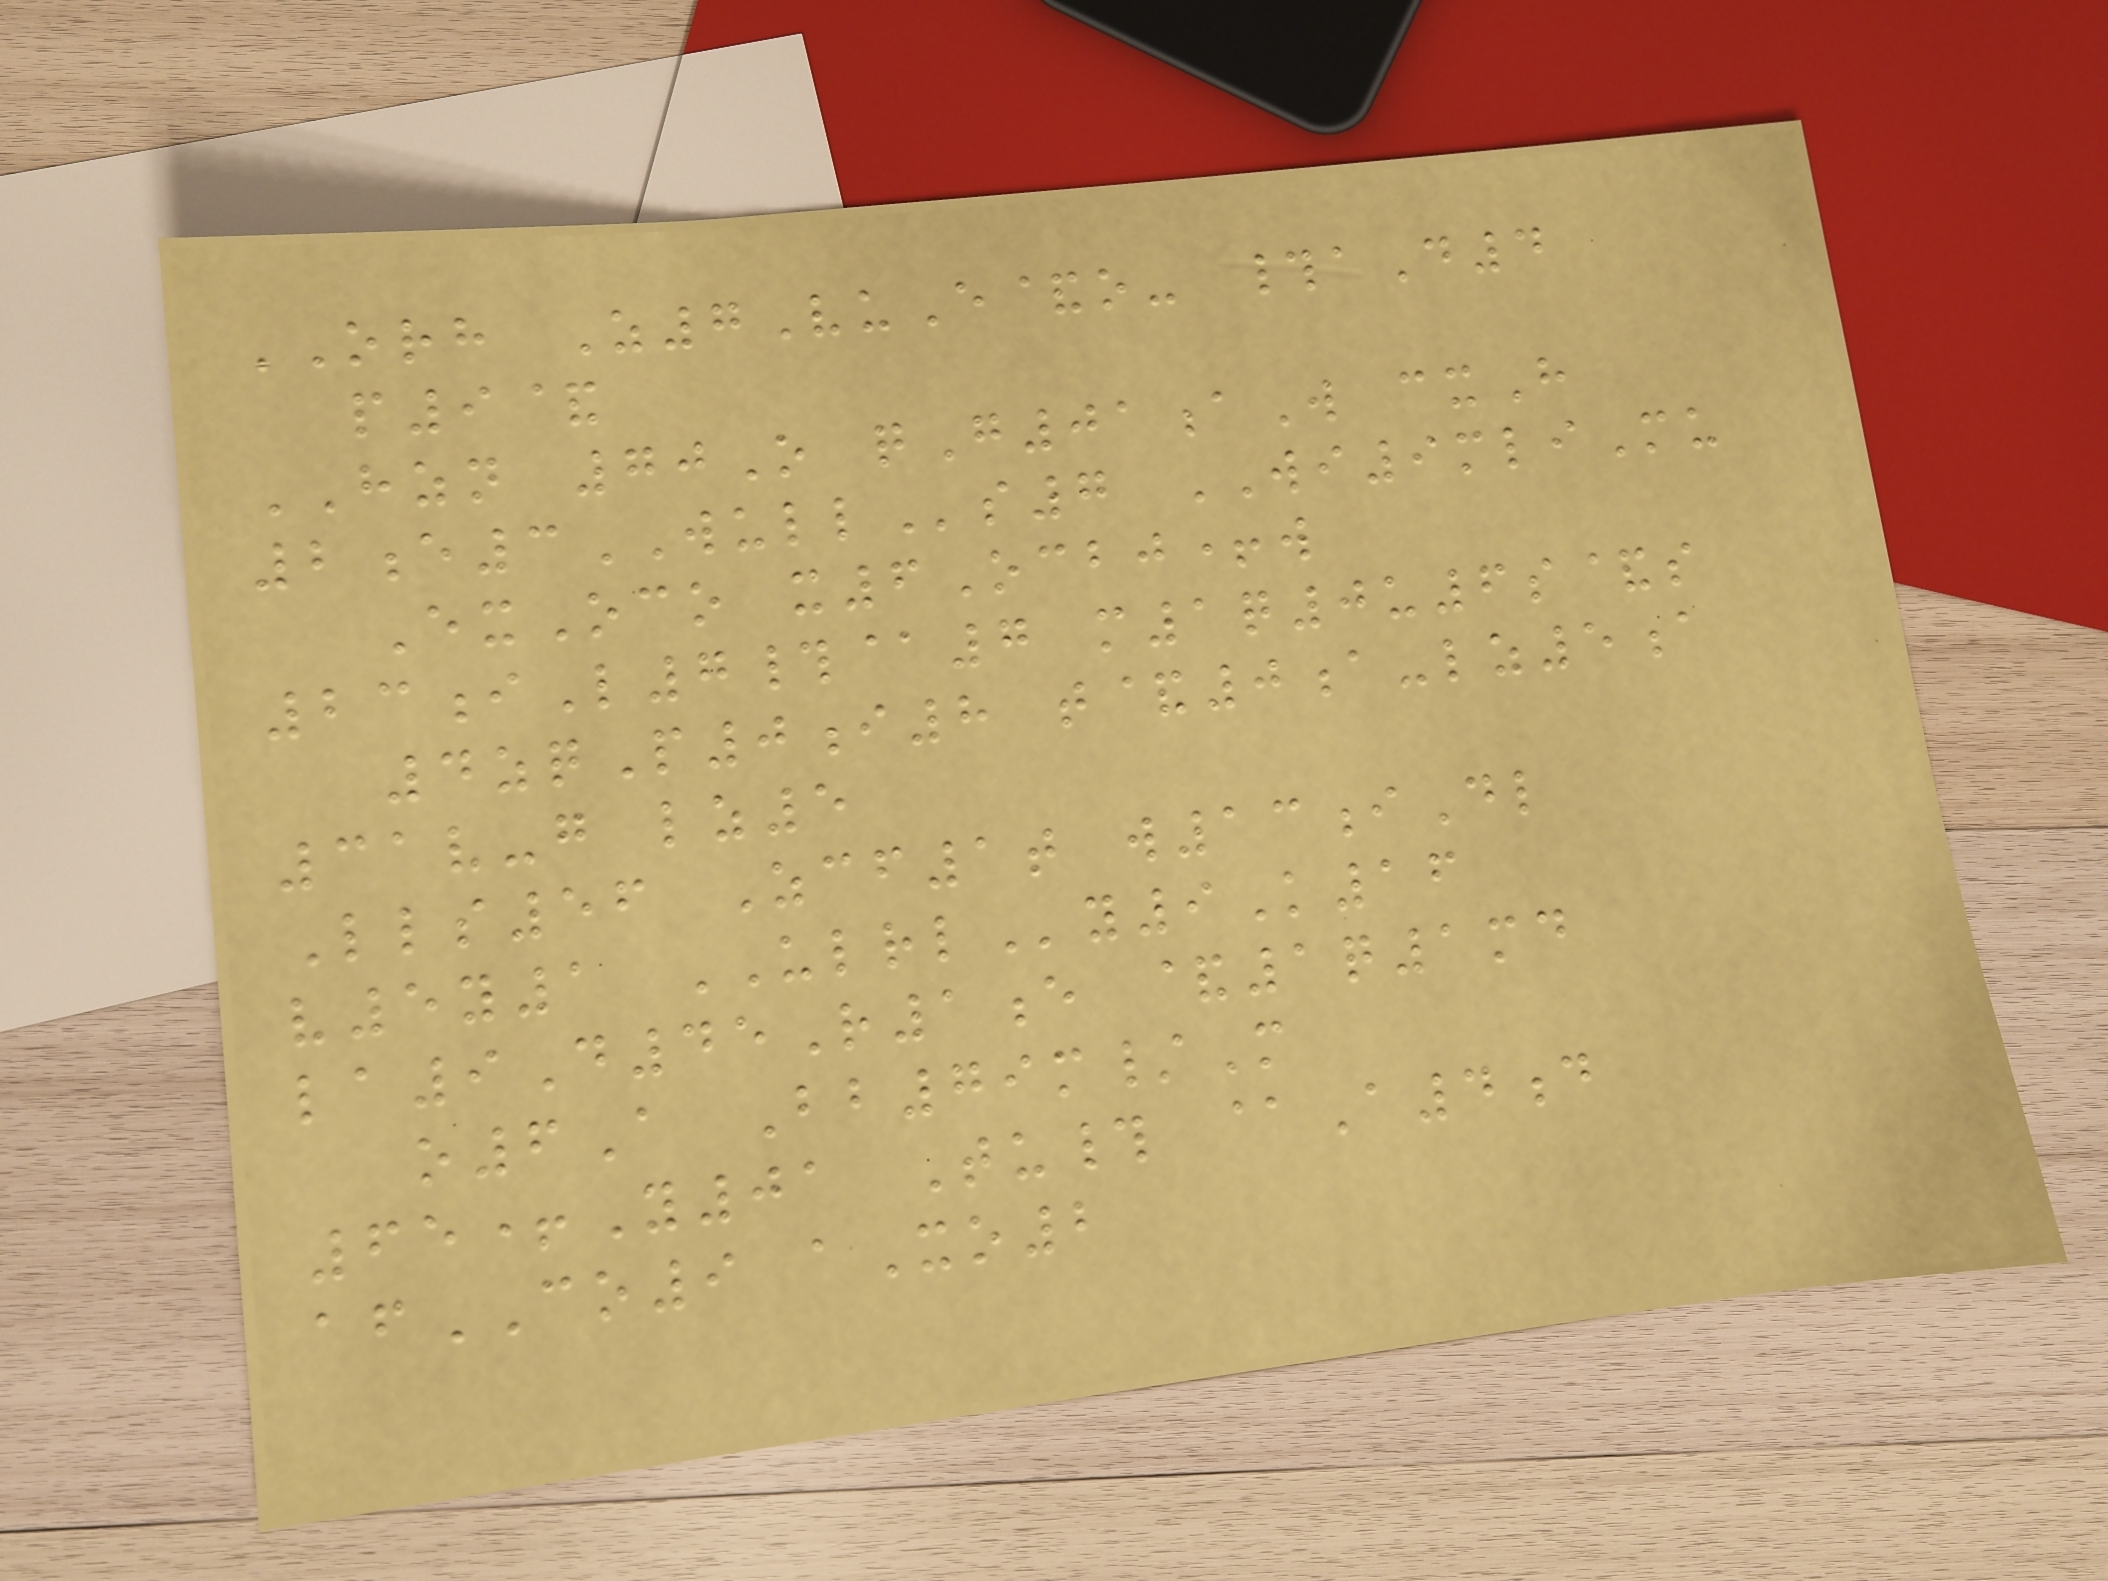ORH Z7VuE&o- #aD4
p9&
HZN 70O qG01aW cxH
2e3WULLs7 WI9mliMu
ExOco x6Ocbj+w
23iL7#@7 m1q0u6s&s
4zqP0i8 t&0a-lz5a
31v-g lz5
Lls56 Zcf1t w13iDl
v5y1 ULRLy9K16
la9D45R1e &1q1md
o6A Bb79m/M
65+Y01 Tu# @A4d
afCO9 aXo2
